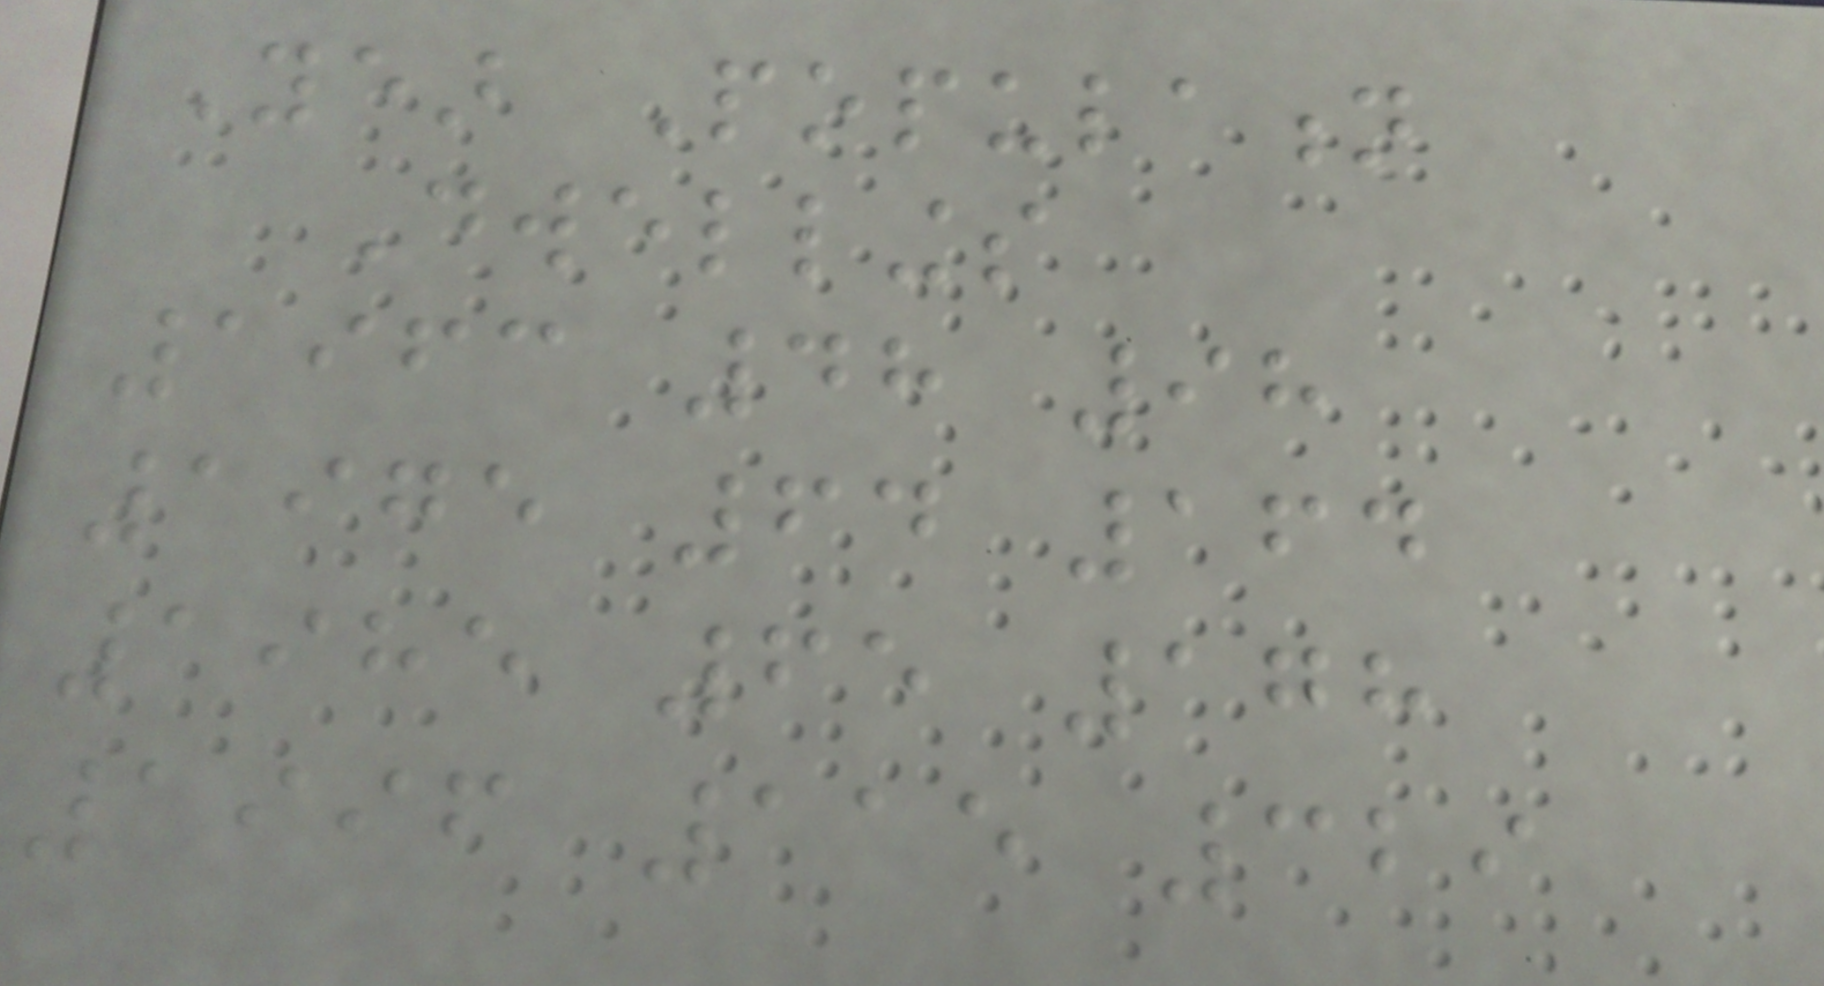Year Population
Dwellings
1963 48 98
1975 64 164
1985 65 178
1996 115 329
